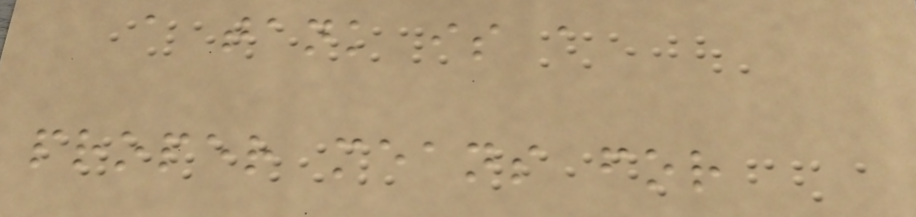a tank is a
proper means for
